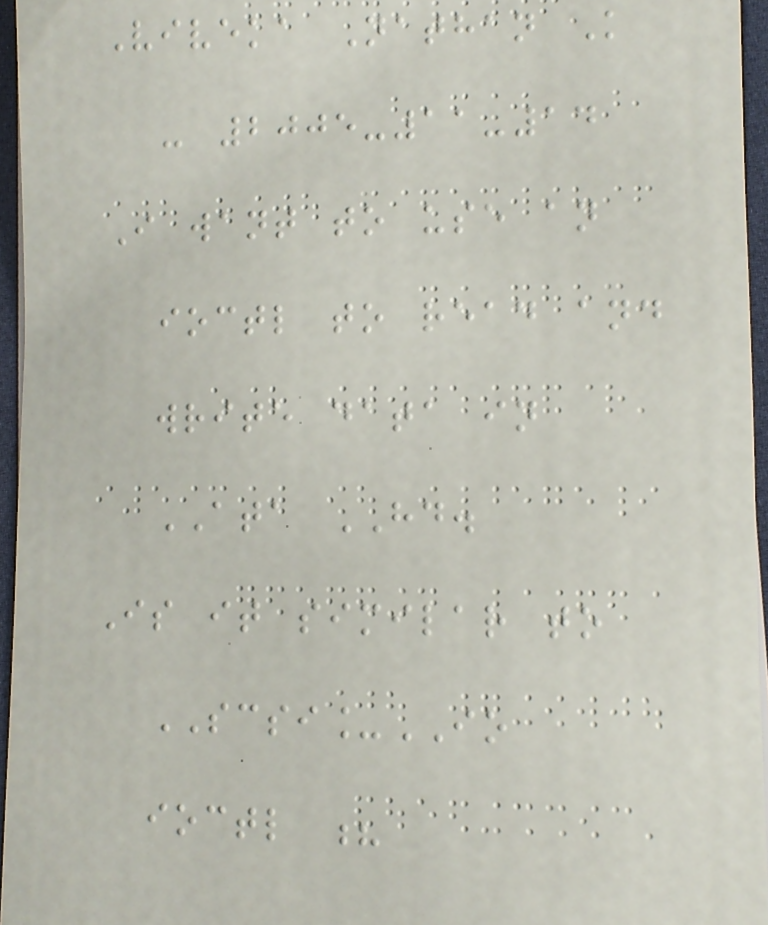Viveka Nathan K
- 2005-11-14
I want to use an
ioctl to read and
write data in
ATA HD.
Is it similar to
SCSI_IO
ioctl ?
